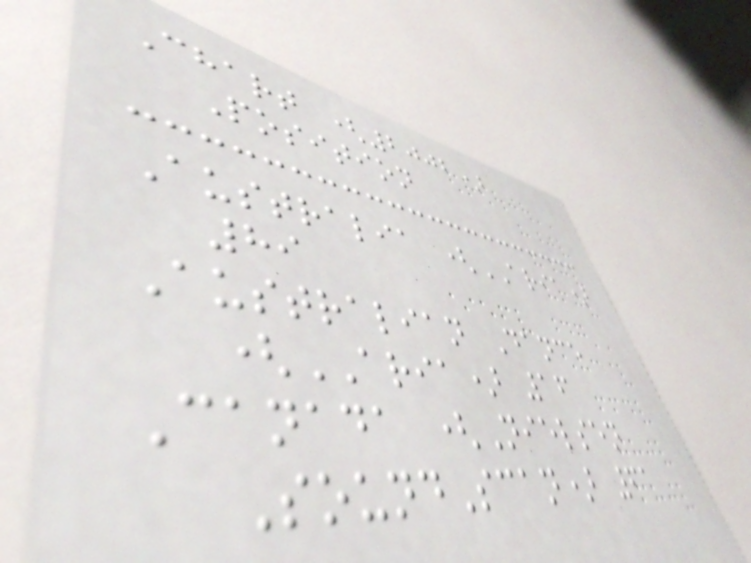Chart (2002)
Position
Australia (ARIA)
89
Australian Dance
(ARIA) 16
Canada (Nielsen
SoundScan) 61
